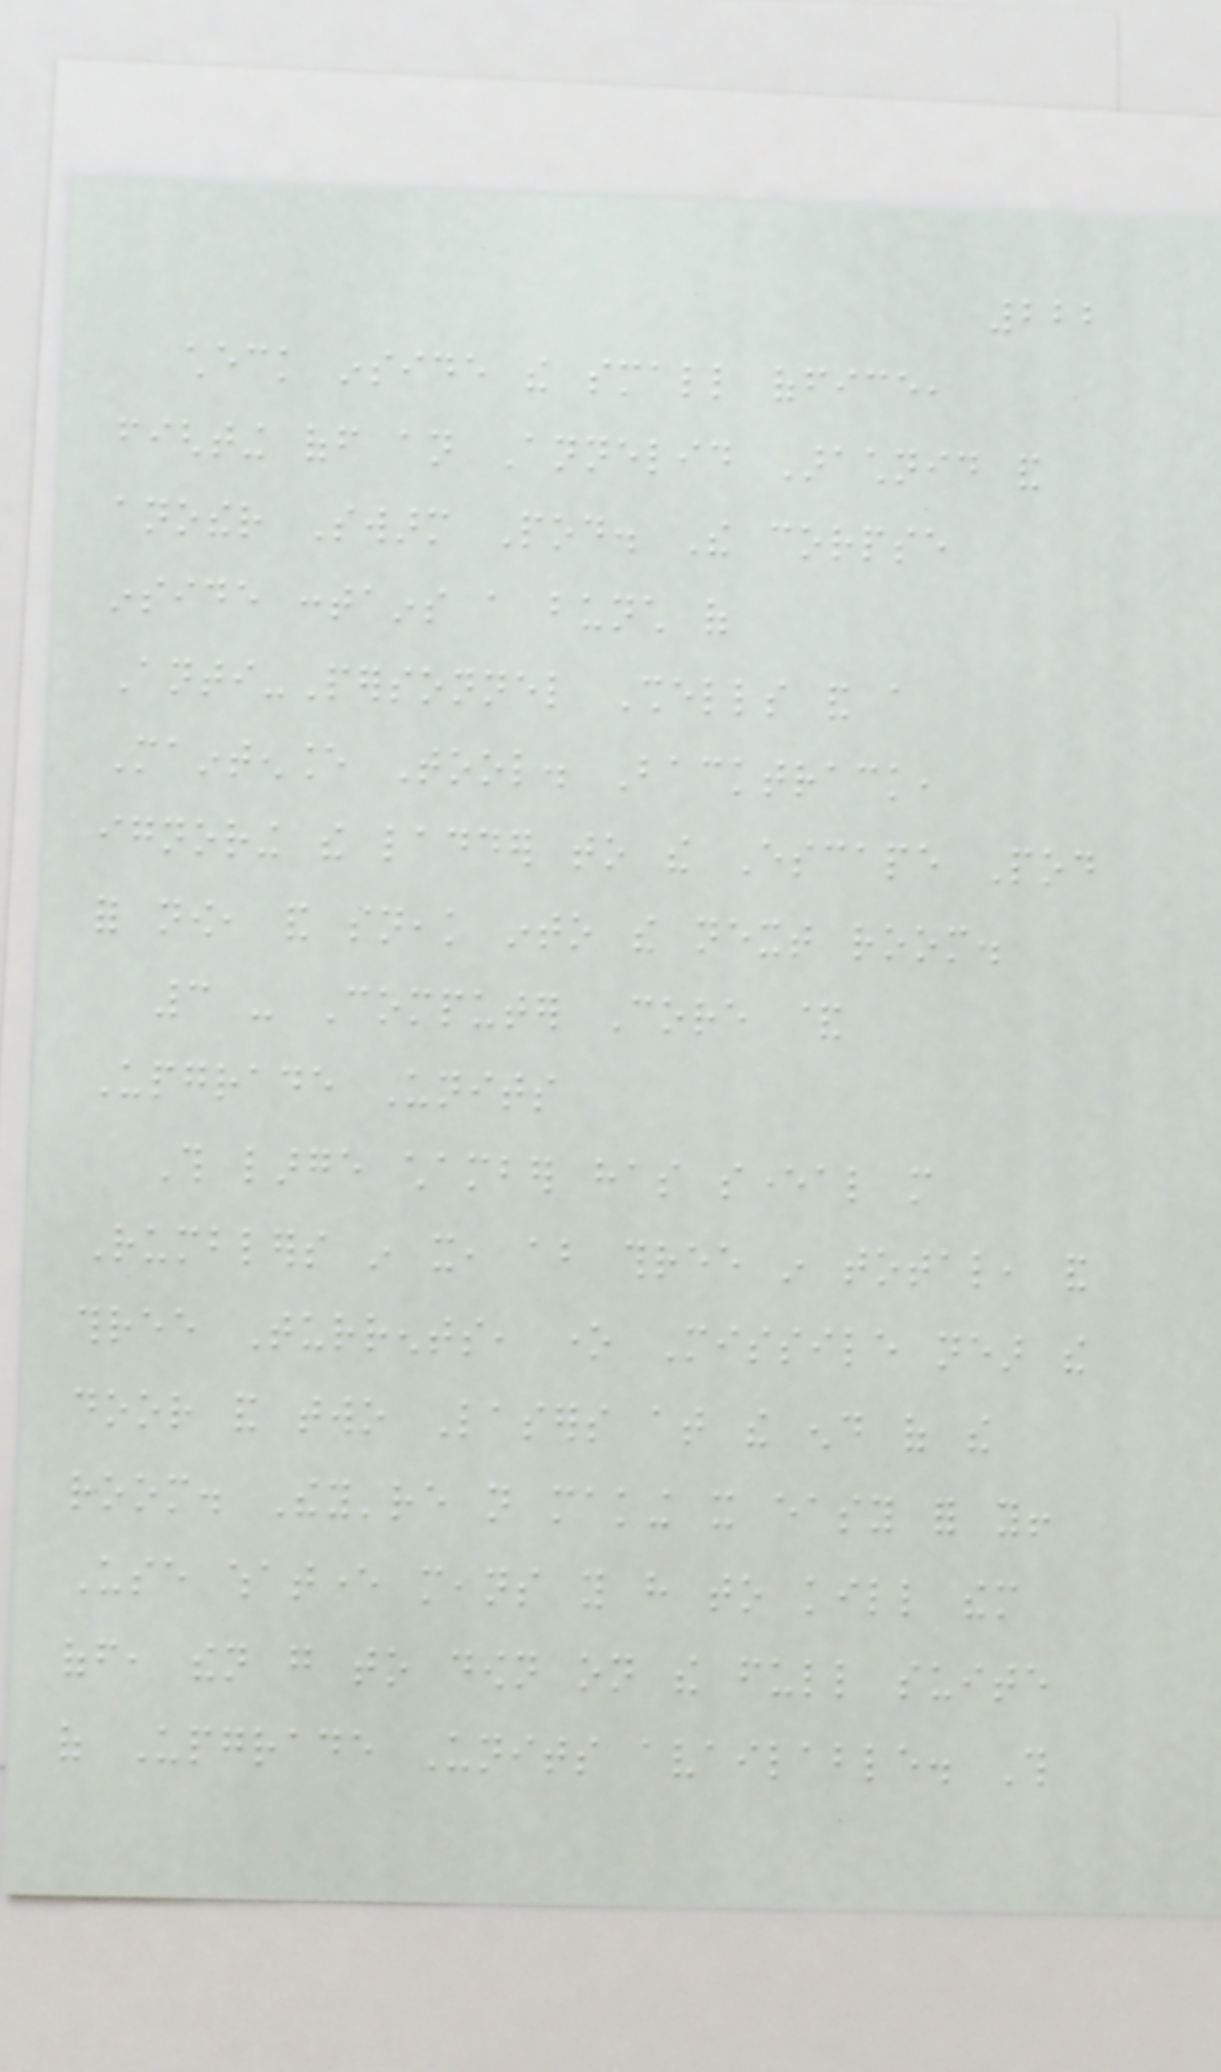222
check inside the small office,
fighting off an Annelid Arachnid and
another Swarm Pod. The corpse
inside contains a bunch of
Anti-Personnel Shells and a
Maintenance Tool. Backtrack,
ignoring the ladder to the Escape Pod
for now, and sneak into the next room.
3 - Computer Core &
Upgrade Units
This large chamber has several more
Rumblers in it, about three in total, and
three Turrents, one Missile near the
door and two Lasers at the end of the
room. They're not making it easy for you!
Use whatever means you have to kill them
off, then go to down on the full suite
of Upgrade Units available. This
